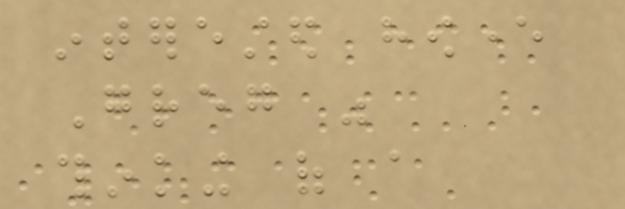interested however
Greg was
thinking of a
